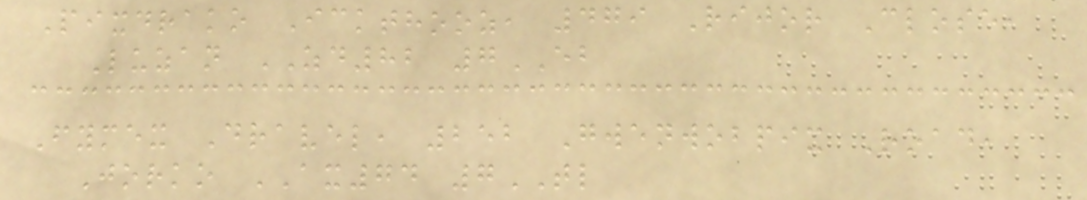Pixdrako Ickthooz, 479 Rijor Close,
Luzan ZD82 7EB
Fymex Dravel, 252 Gwenwobpix Road,
Jorko AX74 7TL
